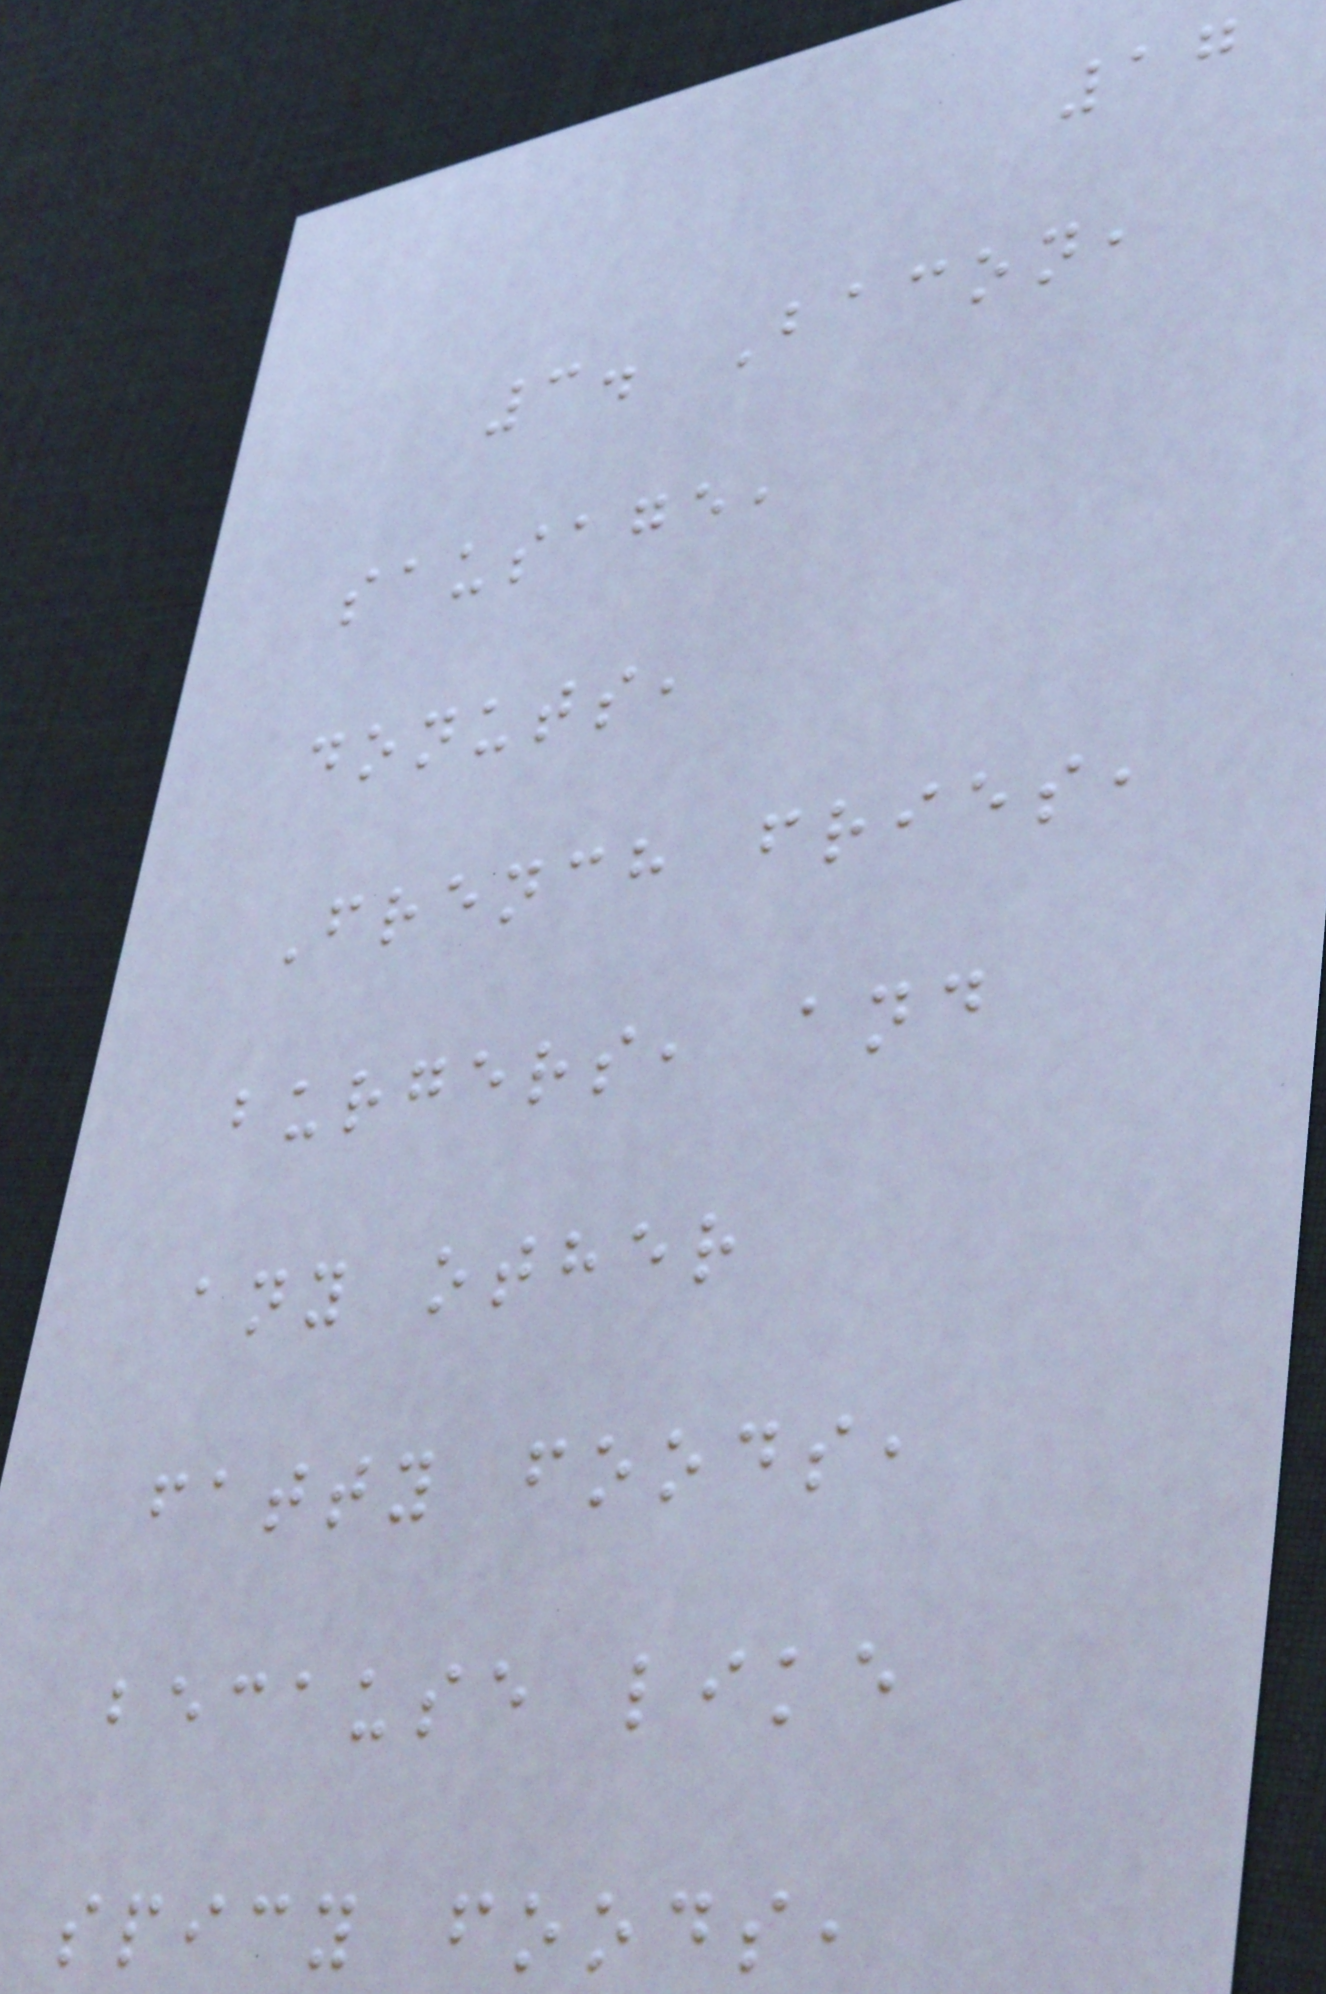17
3. Bacon,
sausage,
donuts,
French fries,
burgers, and
any other
fatty foods,
because like
spicy foods,
